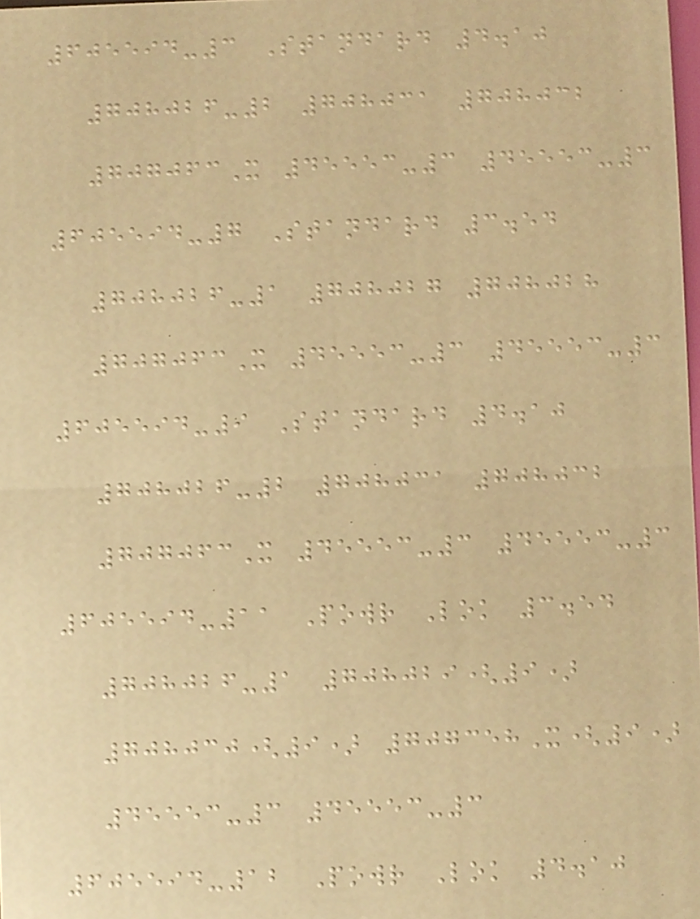605594-3 Standard 4.10
708026-2 708031 708032
707063X 45553-3 45553-3
605594-7 Standard 3.54
708026-1 708027 708028
707063X 45553-3 45553-3
605594-9 Standard 4.10
708026-2 708031 708032
707063X 45553-3 45553-3
605594-11 Powr Lok 3.54
708026-1 708029(9)
708030(9) 707358X(9)
45553-3 45553-3
605594-12 Powr Lok 4.10
